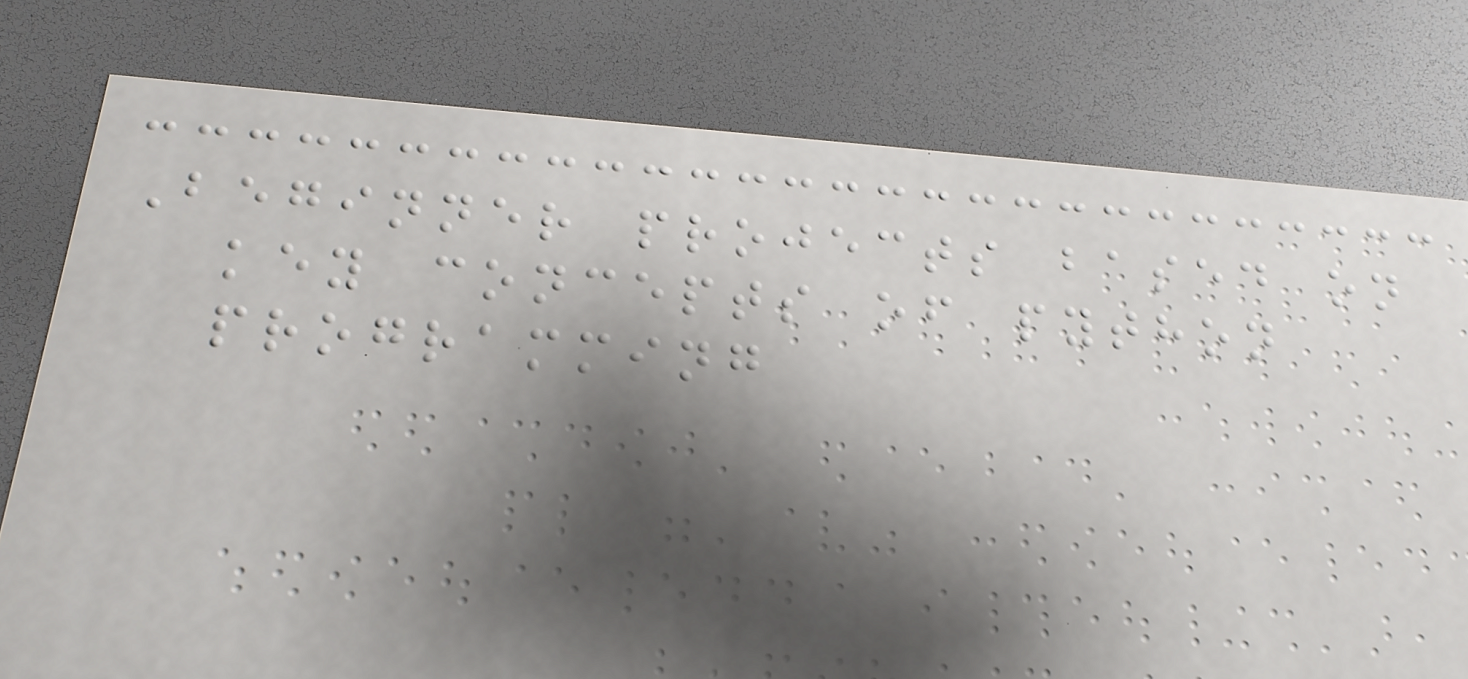Beginner projects based on
key concepts of python
programming
